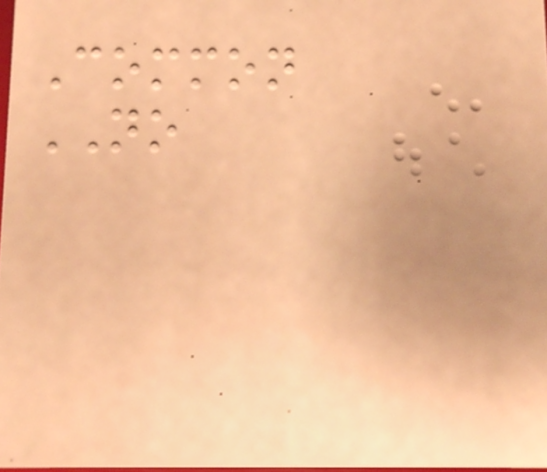Common
NO
